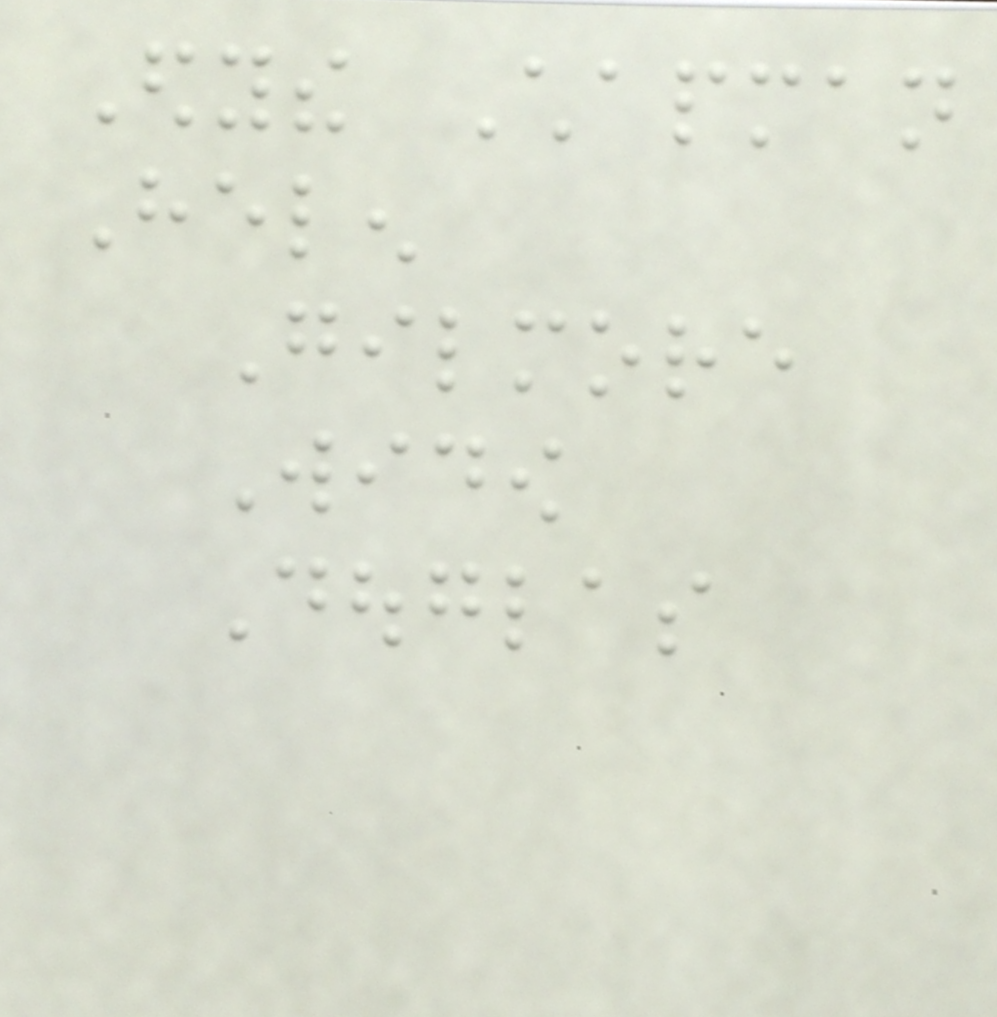Edythe Chapman
Helen
Gilmore
Widow
Douglas
